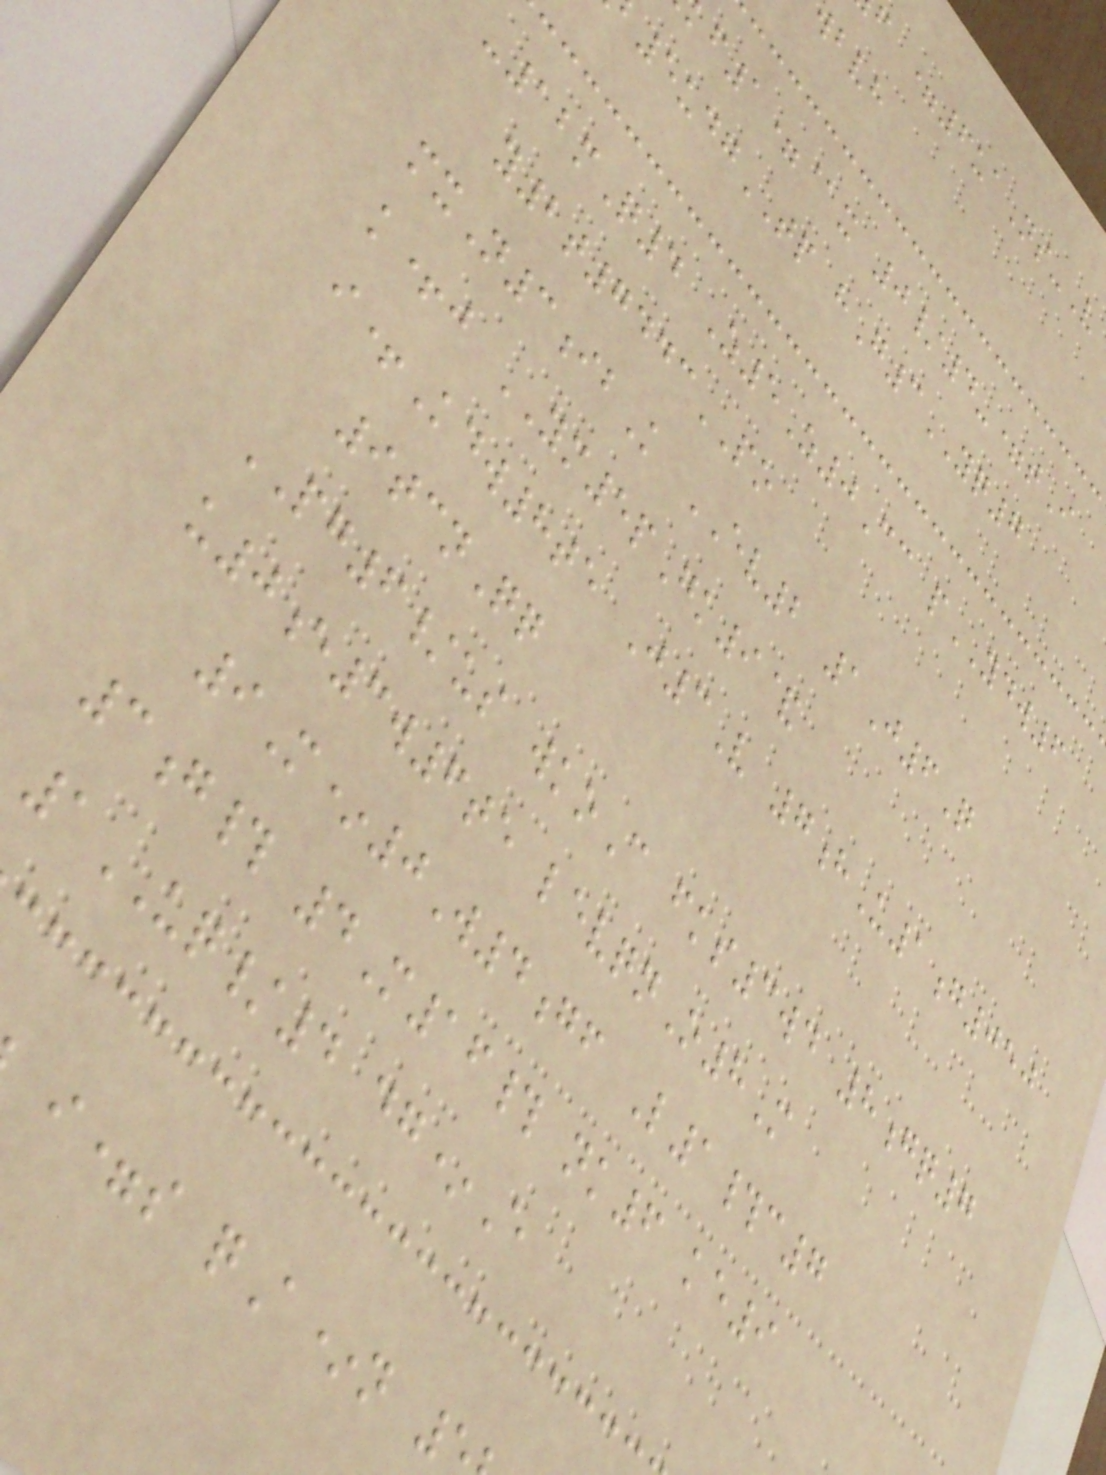f =6uaNs-V
wbvh
f1=@x 0/4-=tI
5udgTP hG3YQ7
-12mQ4 Z5Z0Cc pYDW6
y2t7443PO
mxN3ibK EV2 1J6Q
k+j YM5pGk9&
i+Kdw8te J3V 7hU1g050
9tcnQq
PG6/us wkoC fks3wd 8gq7
u0e3w6te levqnO8M
9M*0W4gf L1#c7
3g# 4M16# nk6 ke9
1UQ/4 dg*E
i=s qA*n
